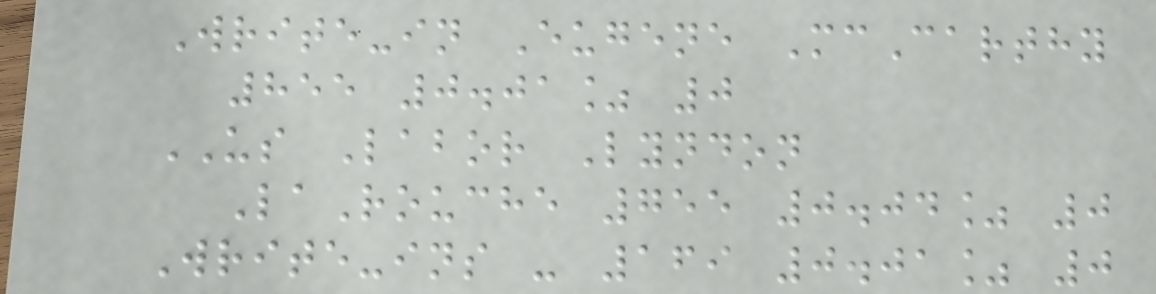Write-in Eugene McCarthy
855 0.01% 0
US Labor Lyndon
LaRouche 755 0.04% 0
Write-ins - 169 0.01% 0
